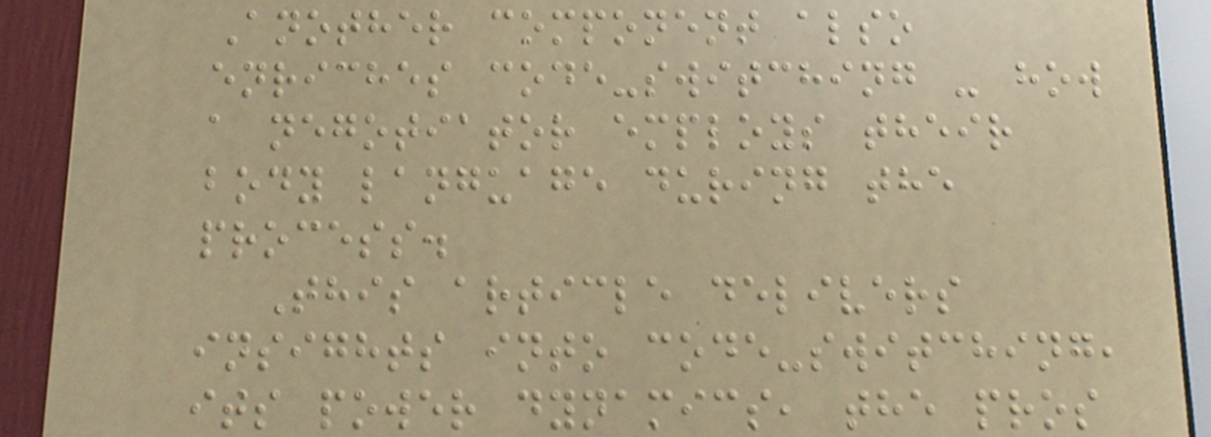Another component also
enriches code-switching - how
a negotiator employs their
body language during the
process.
This article delivers
insights into code-switching,
its power dynamics, the pros
